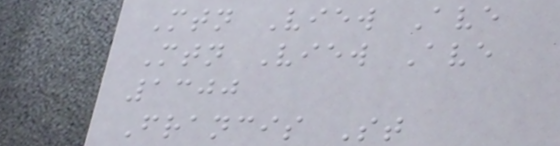Mtn View Ave
Mtn View Ave
1300
Francis St
